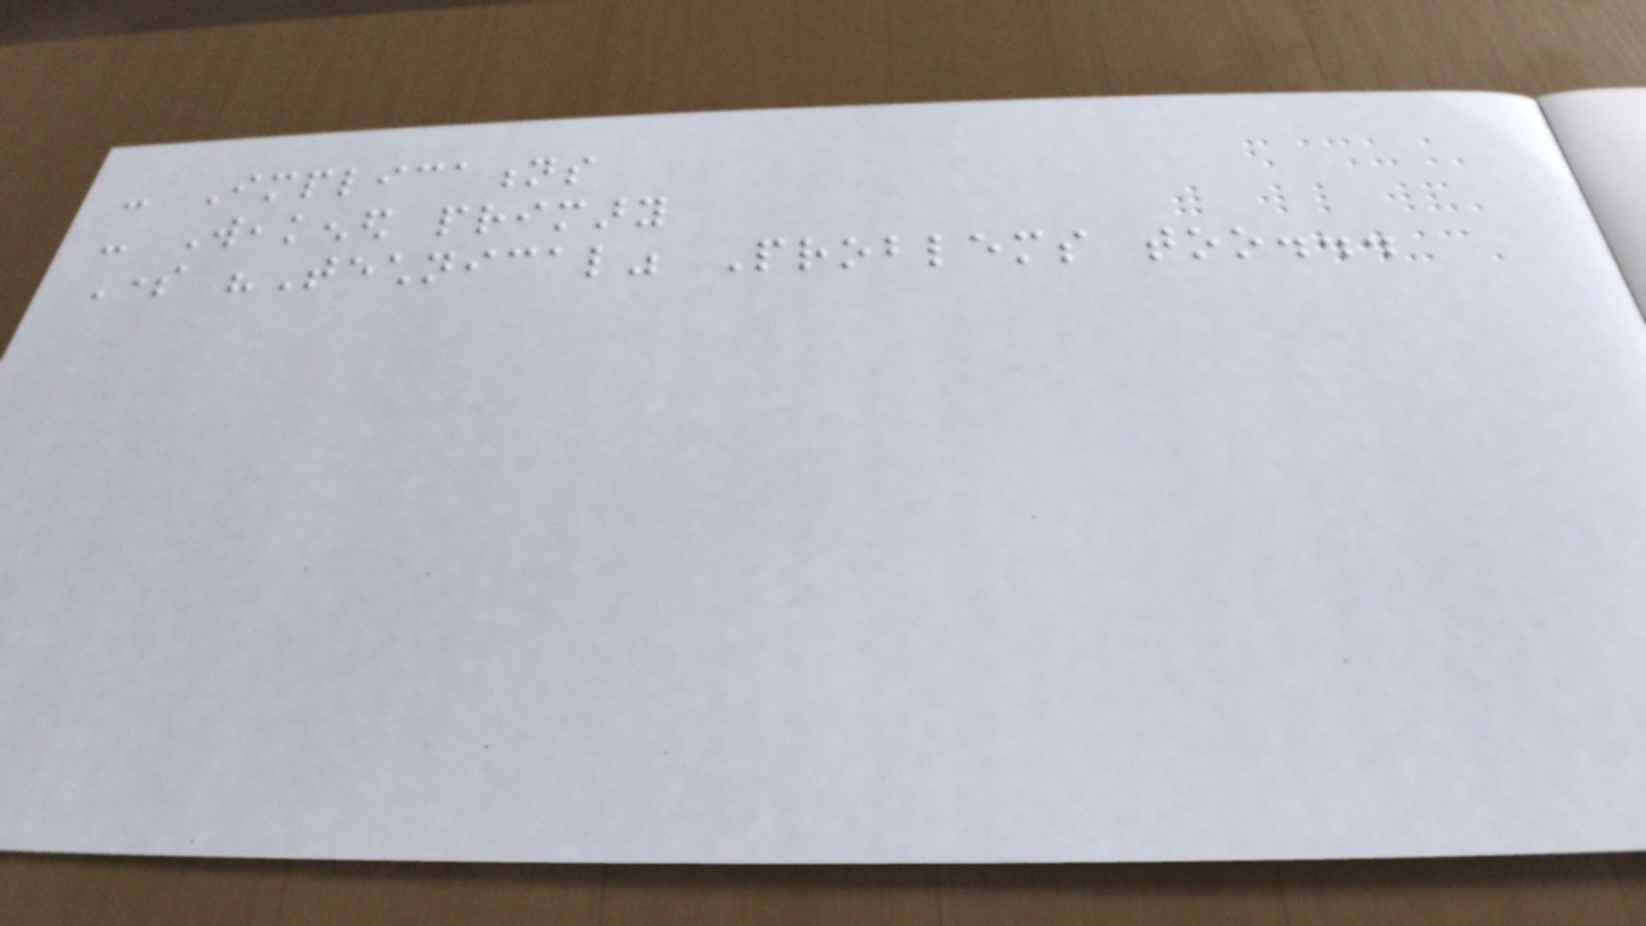- Implications
- Weakened primary
Some "Technical" Problems too...
